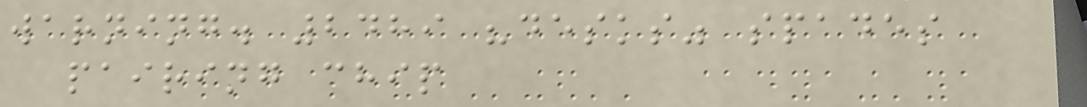warning. 2489 "desks" spades
pairing chip
